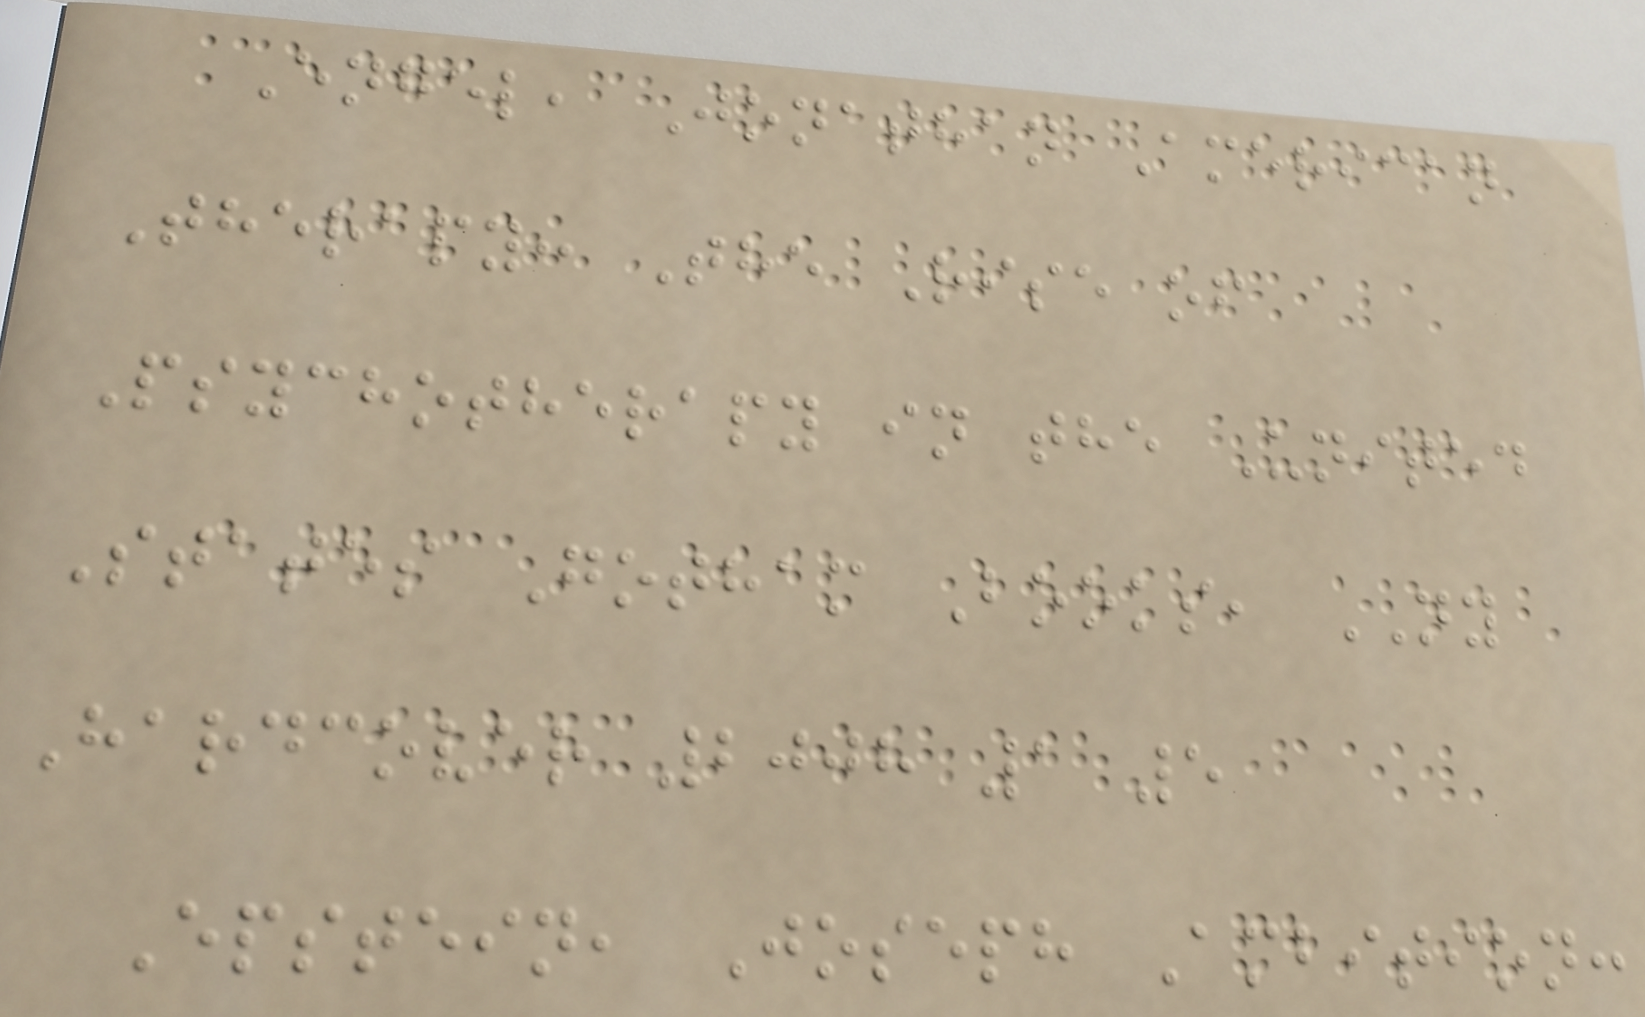Engel, Jonathan American
Therapy: The Rise of
Psychotherapy in the United
States Gotham Books, NY
Hardcover 2008 1 5
Epstein, Joseph Ambition:
